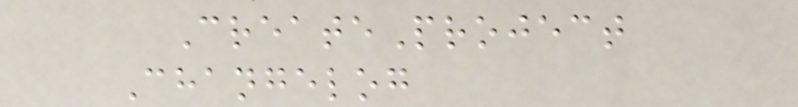CreateProject
Changelog
